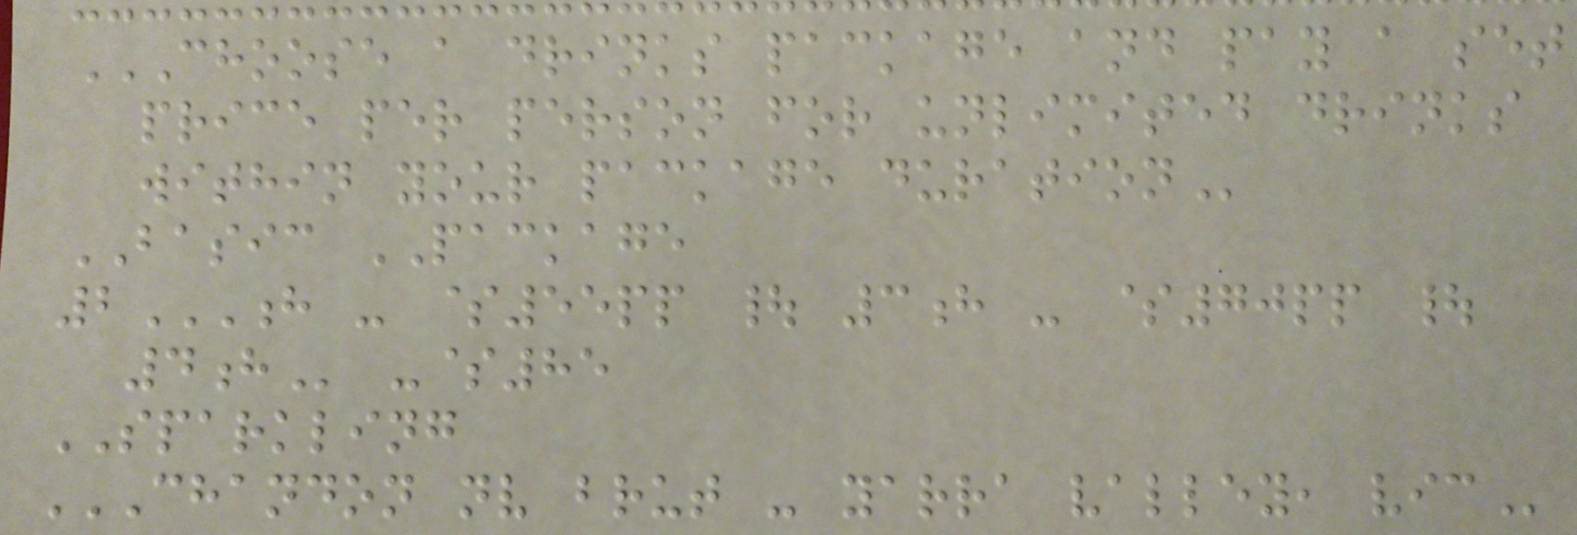CHOOSE A DRINKS PACKAGE AND PAY A SET
PRICE PER PERSON FOR UNLIMITED DRINKS
WITHIN YOUR PACKAGE DURATION
BASIC PACKAGE
2H - $55PP | 3H - $70PP |
4H -$85
SPARKLING
CHANDON NV BRUT - YARRA VALLEY, VIC
